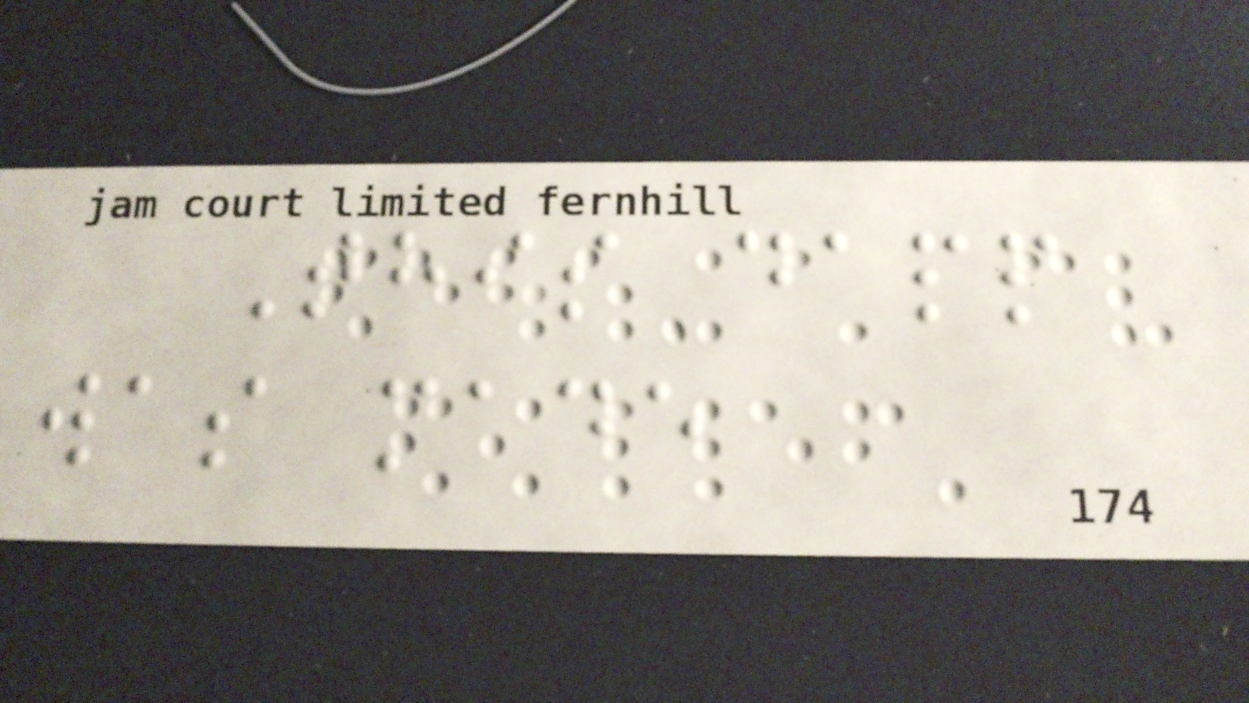This dapp
was made
